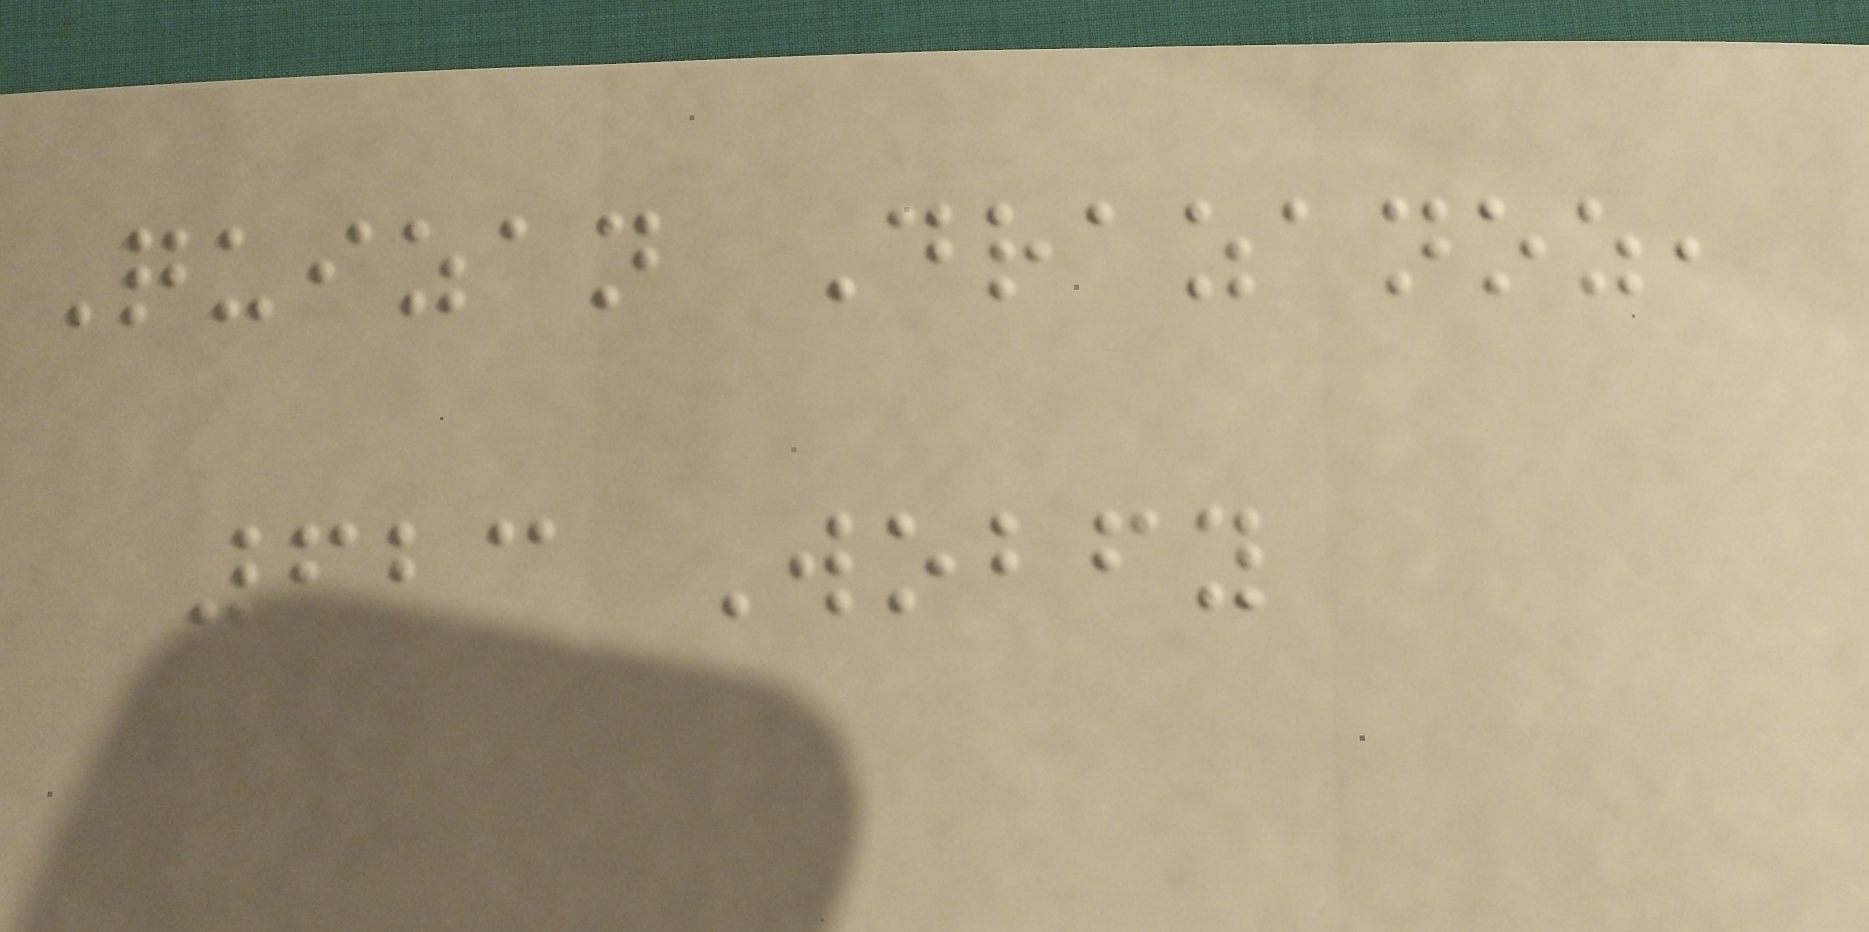Quizan Drazanoz,
623 Wobfy
